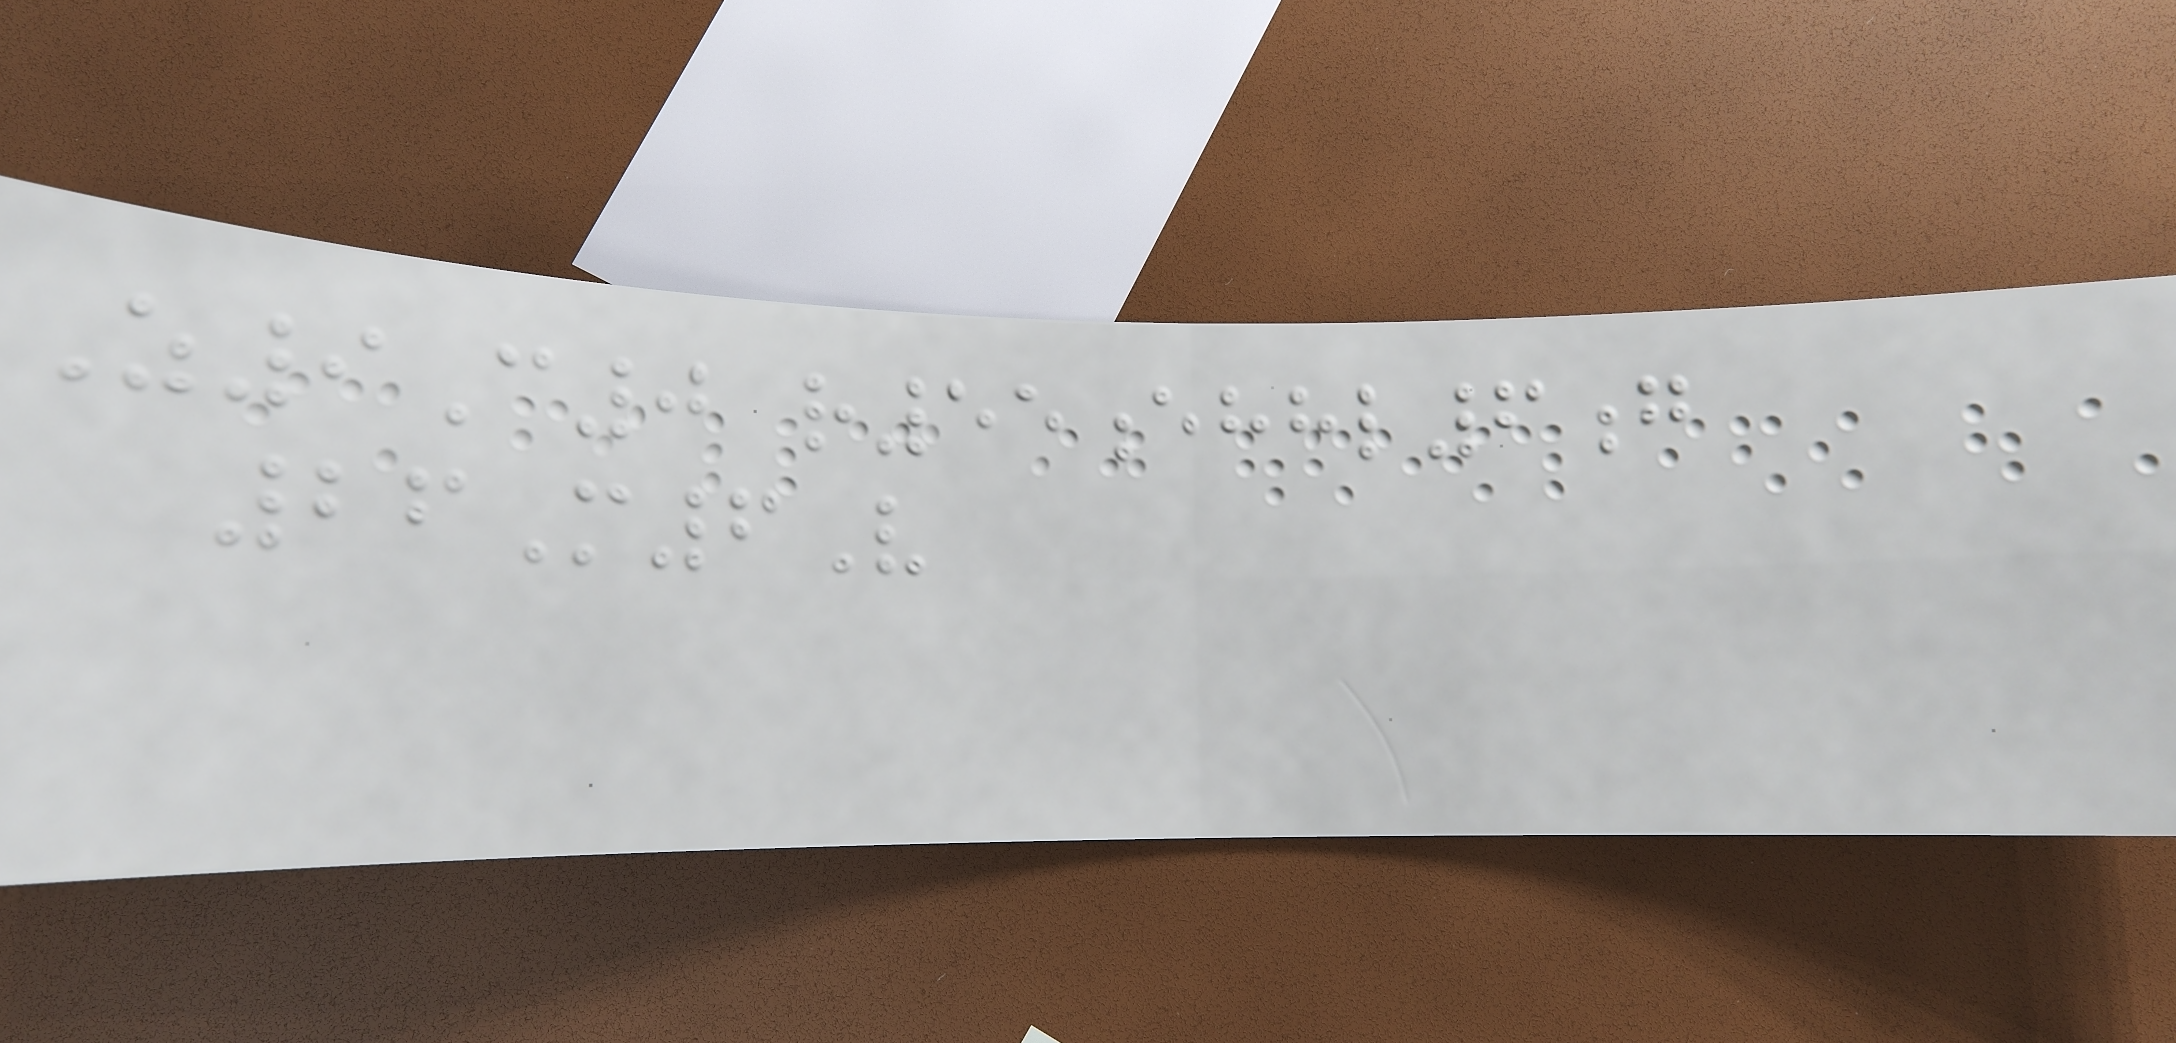Z9C0 r55ehhl6g
26M6V
